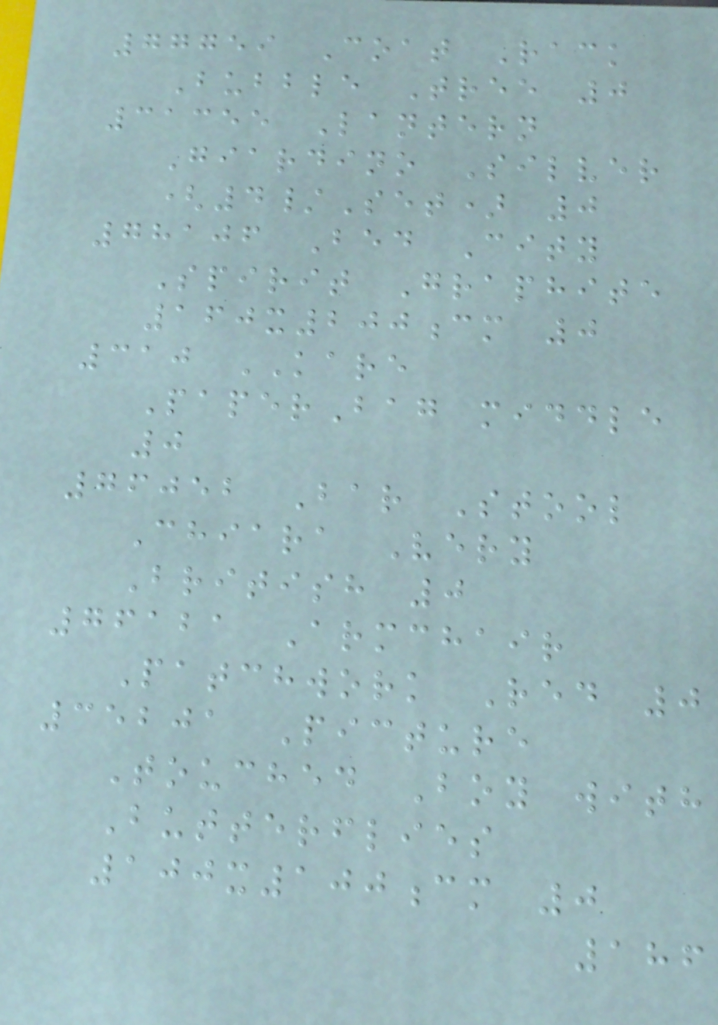77759 Coat Rack
Bubble Tree 0
31355 Lantern
Giardino Silver
(4/Set) 0
78106 Bed City
Spirit Graphite
160x200cm 0
310 KARE
PaperBag middle
0
76052 Bar Stool
Chiara Very
British 0
76121 Armchair
Patchwork Red 0
35201 Picture
Touched Boy with
Butterflies
100x100cm 0
186
